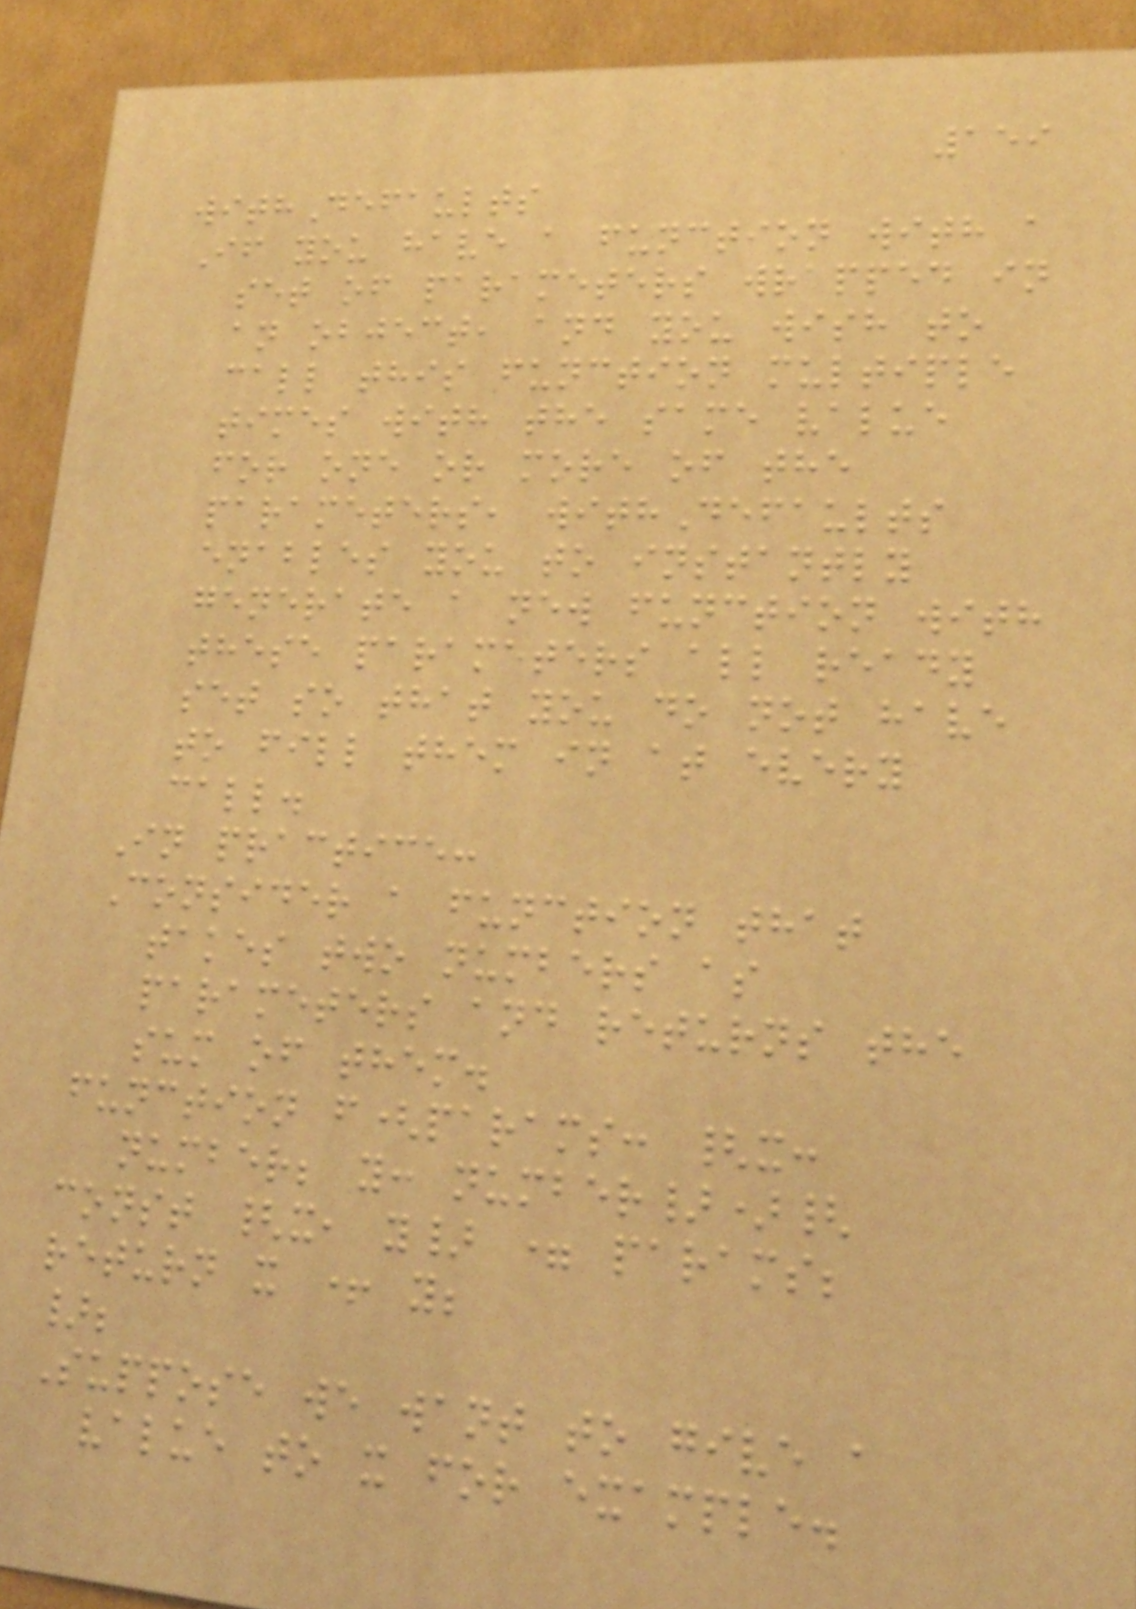159
withDefaults
If you have a function with a
set of parameters wrapped in
an object, and you wish to
call this function multiple
times with the same value
for one or more of the
parameters, withDefaults
enables you to instantly
generate a new function with
these parameters all ready
set so that you do not have
to fill them in at every
call.
In practice:
Consider a function that
takes two numbers as
parameters and returns the
sum of them.
function f(params: {x:
number; y: number}){
const {x, y} = params;
return x + y;
};
Suppose we want to give a
value to x for example.
